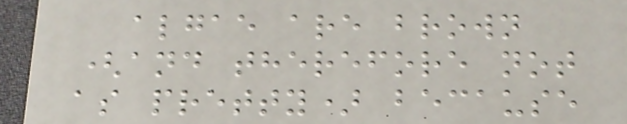algae are brown
(and therefore not
as pretty) because
